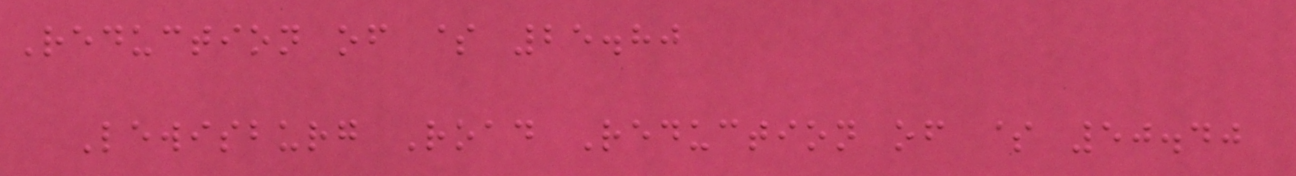Reduction of $ 25.80
Lewisburg Road Reduction of $ 50.40
